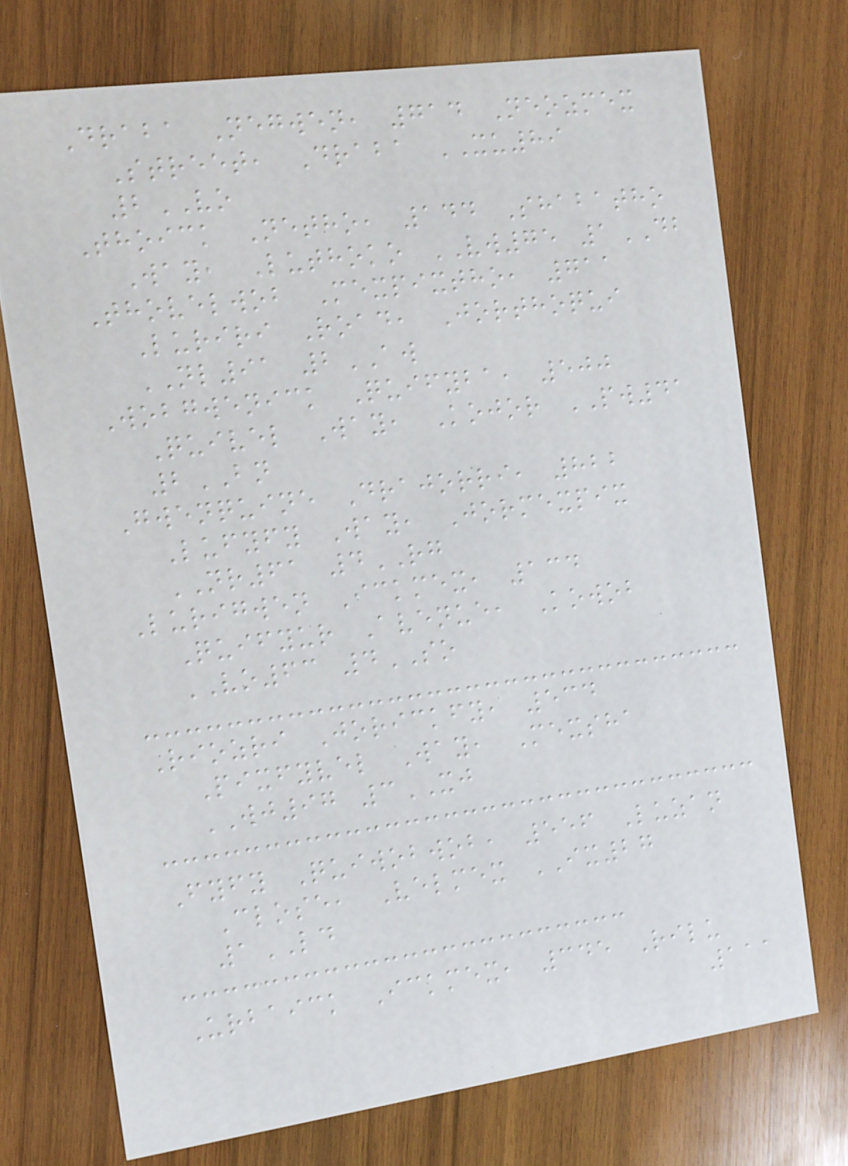Draba Negwen, 714 Neozmex
Street, Draba XU89
2VO
Thoick Netho, 144 Shabatho
Way, Luthoko VW75 1DB
Thovelwob Mexpixtho, 711
Luriri Road, Jorthoqui
NL91 2AW
Wobgwenick Quifyba, 500
Quivel Way, Kojor PW41
2BN
Gwenquine Drajorri, 822
Lufyfy Way, Jormexpix
NR61 4RG
Lurigwen Ickmex, 134
Quifyur Avenue, Kowob
VO63 4SO
Riozri Jorickfy, 534
Pixfyvel Way, Mexsha
WJ97 3XJ
Fyfy Quiwobwob, 556 Luzan
Close, Velmex IX27
1LD
Urbaick Ickmex, 345 Rilu
111
